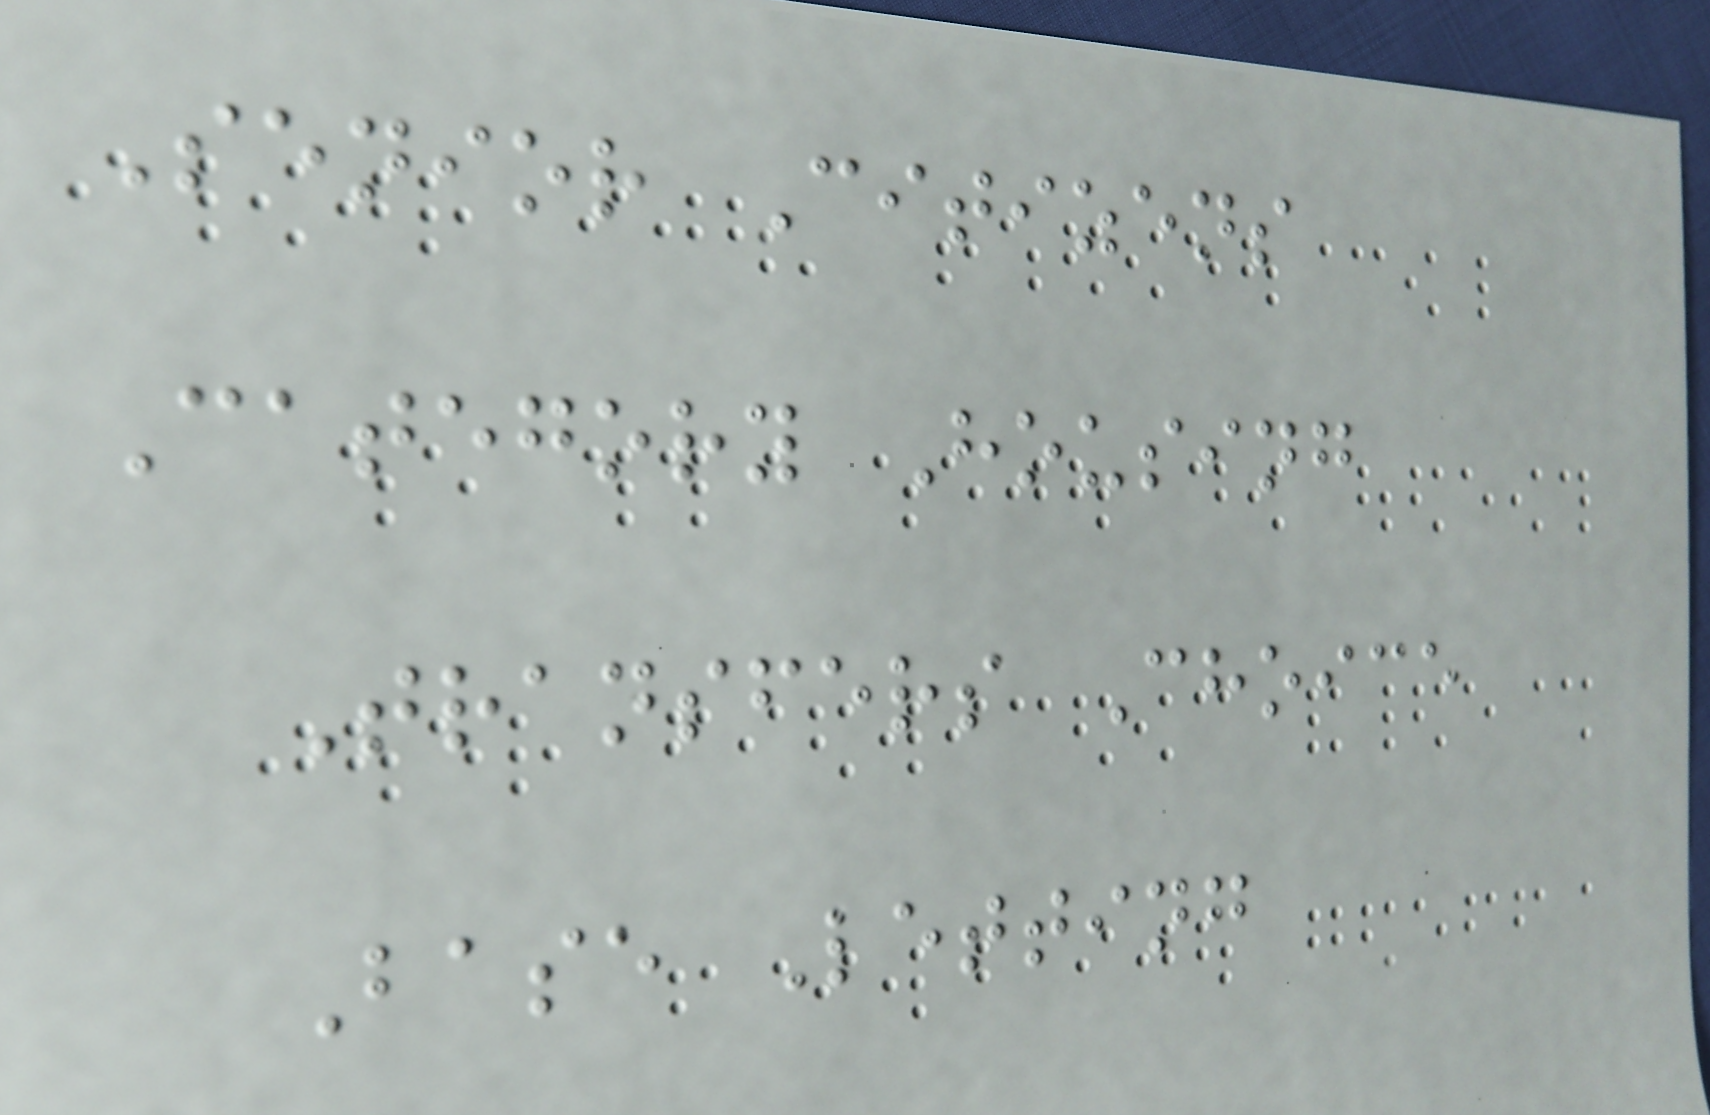Senior Citizens
Category Housing
Transfers Choice
Base Letting
